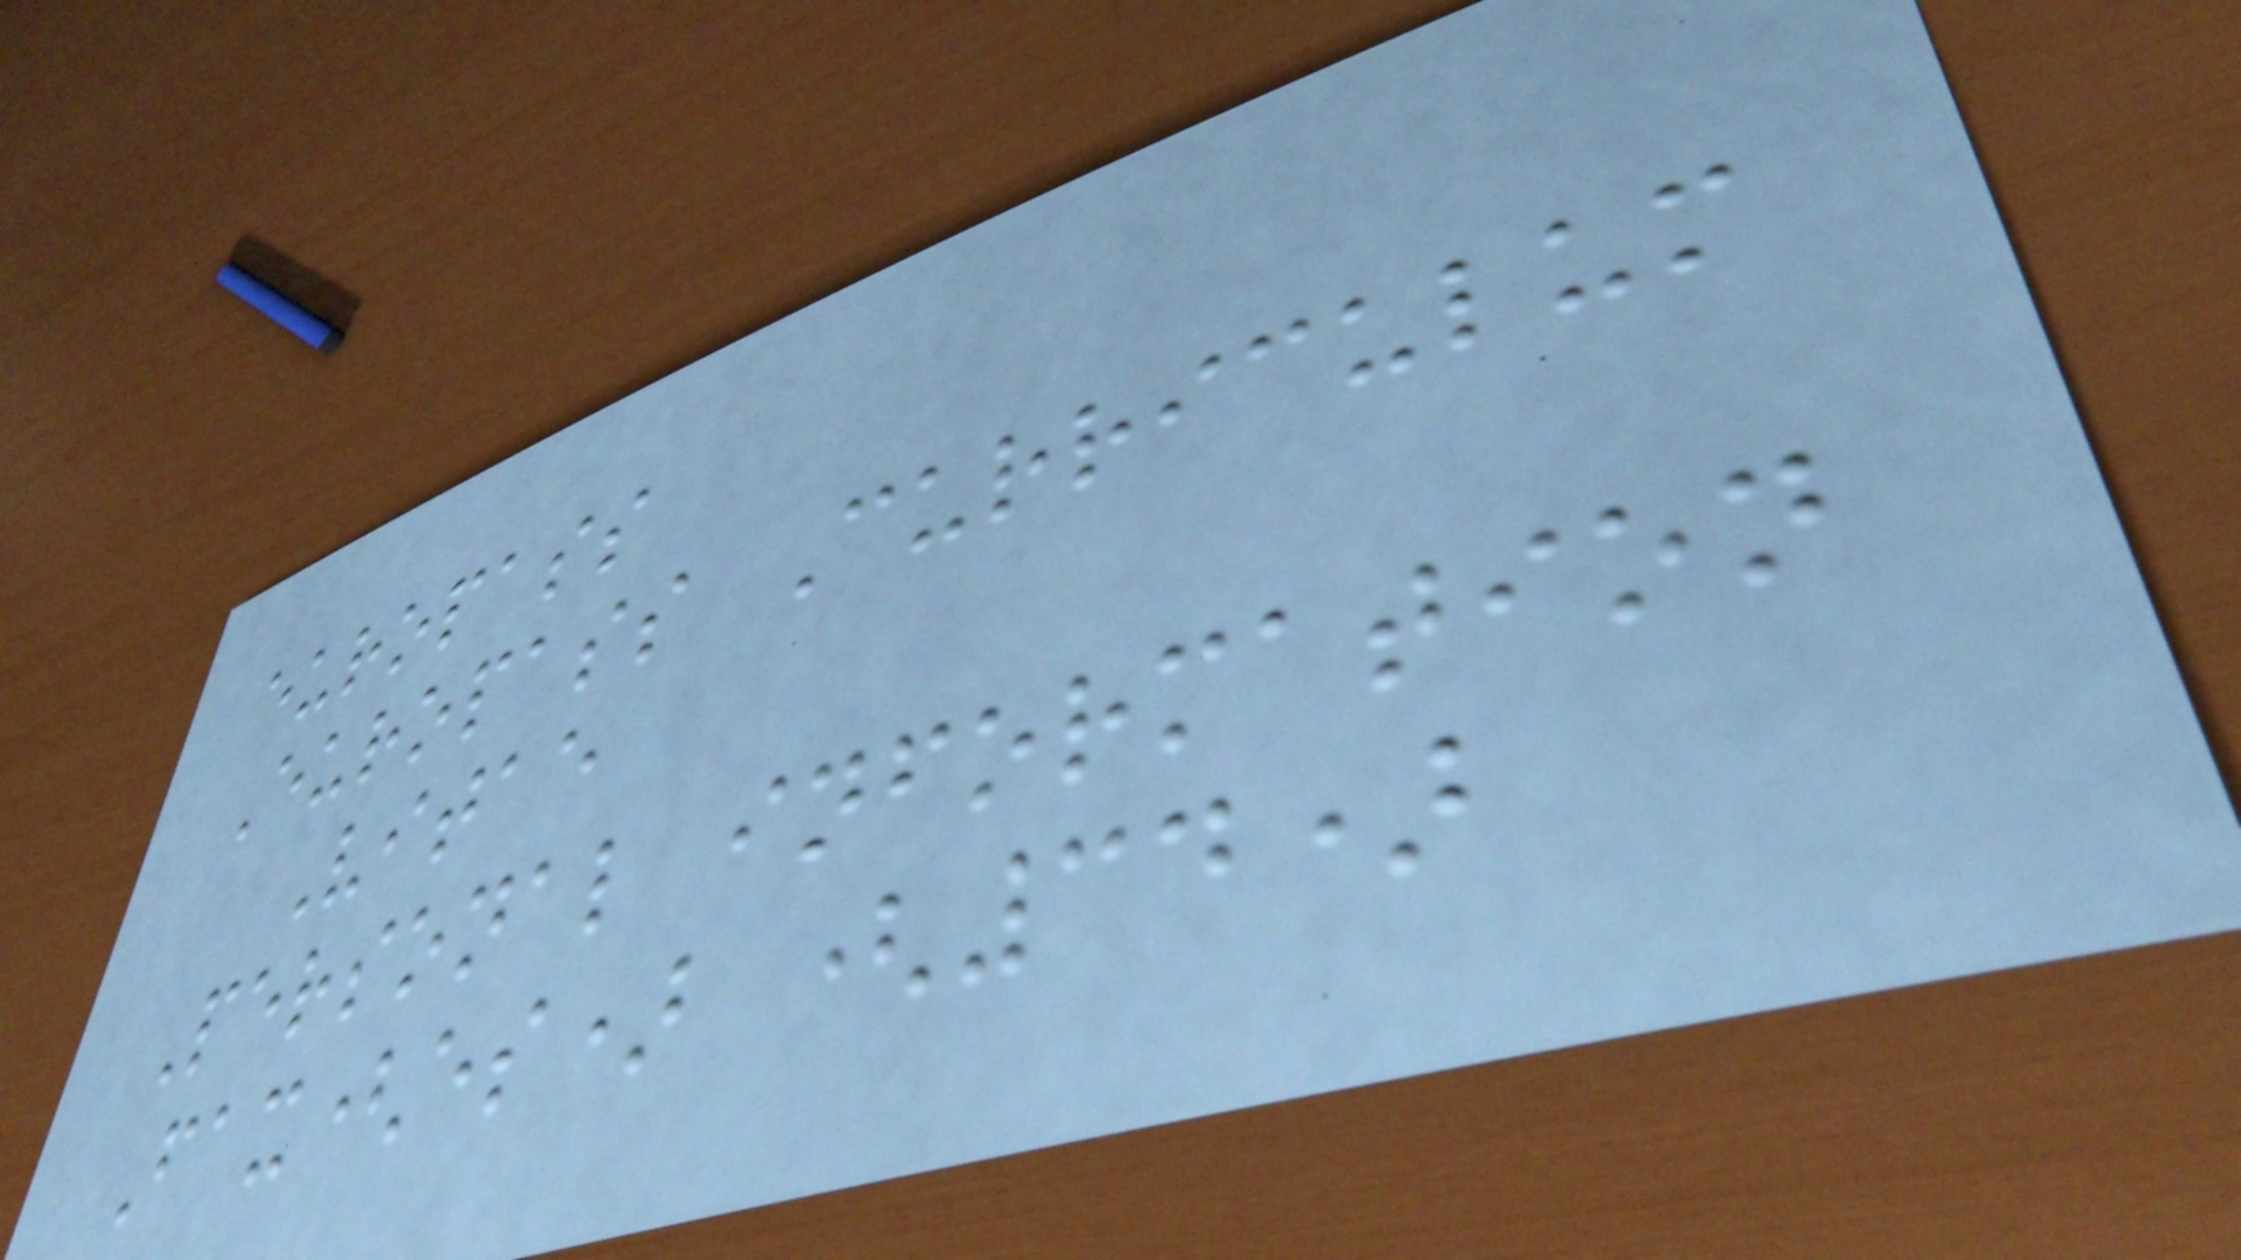europass
Europass Curriculum
Vitae
Personal information
Fax(es) (34)
